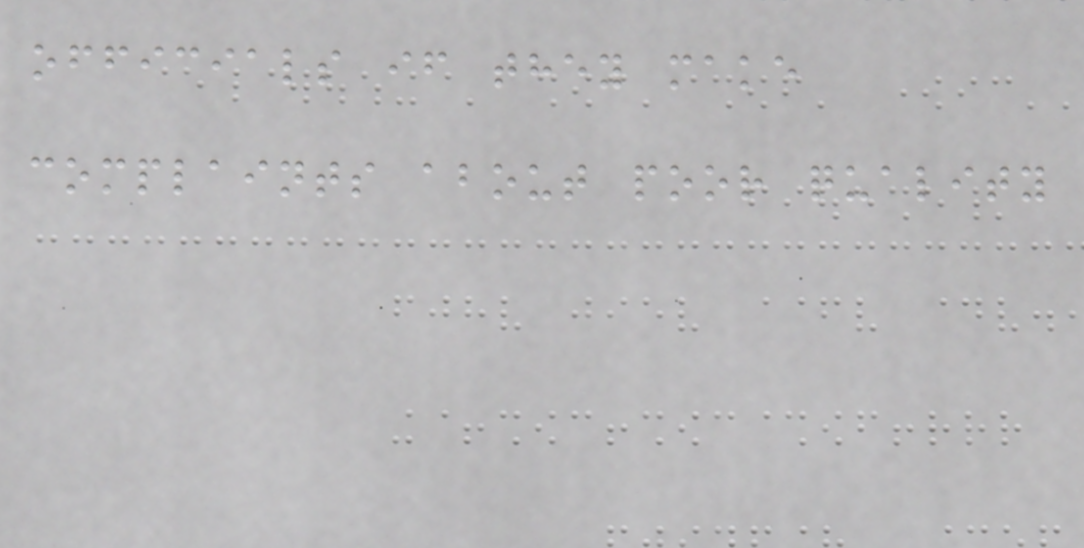officials if they make
complaints about poor quality
